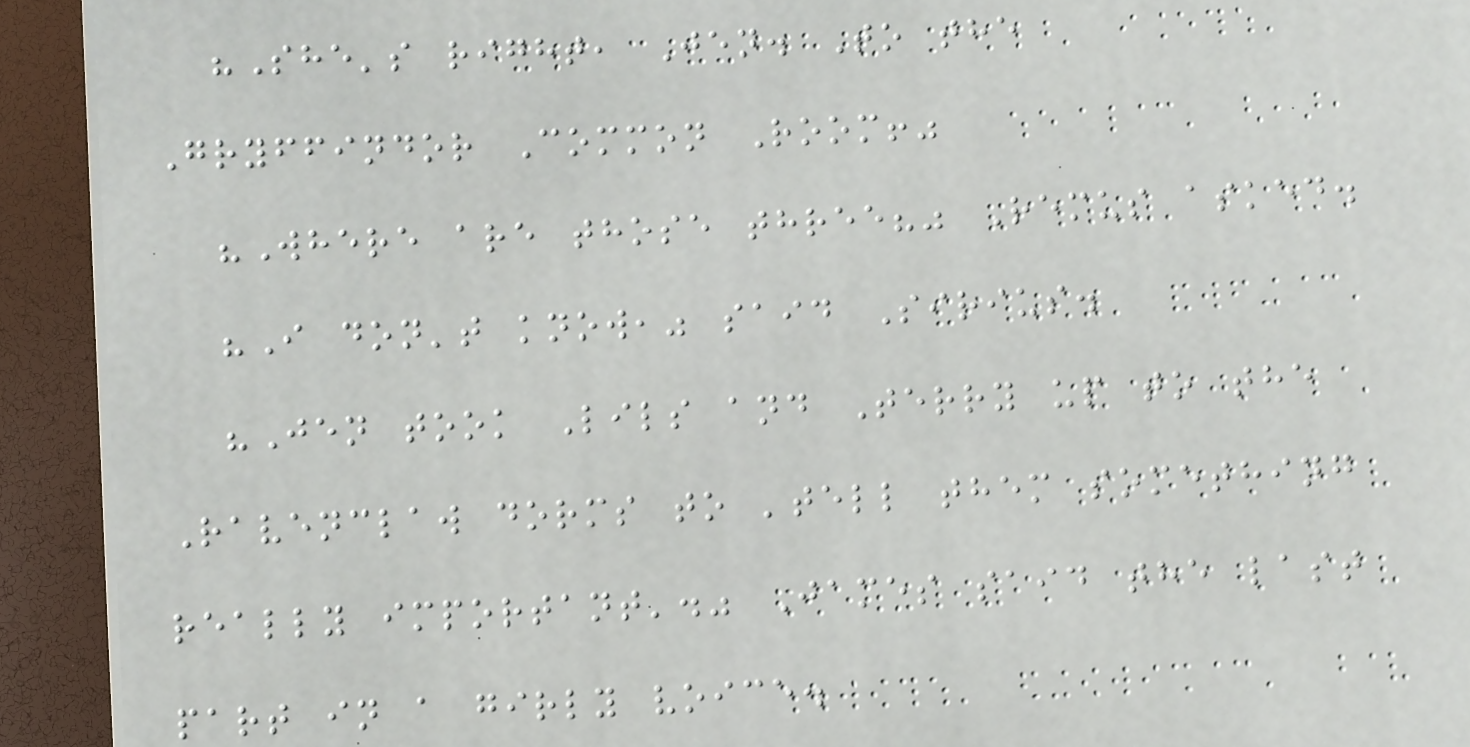"She's right, Jen. To the
Gryffindor Common Room!"
"Where are those three?" Remus asked.
"I don't know," said Sirius.
"Jen took Lils and Terry up to the
Ravenclaw dorms to 'tell them something
really important'." James said the last
part in a girly voice.
